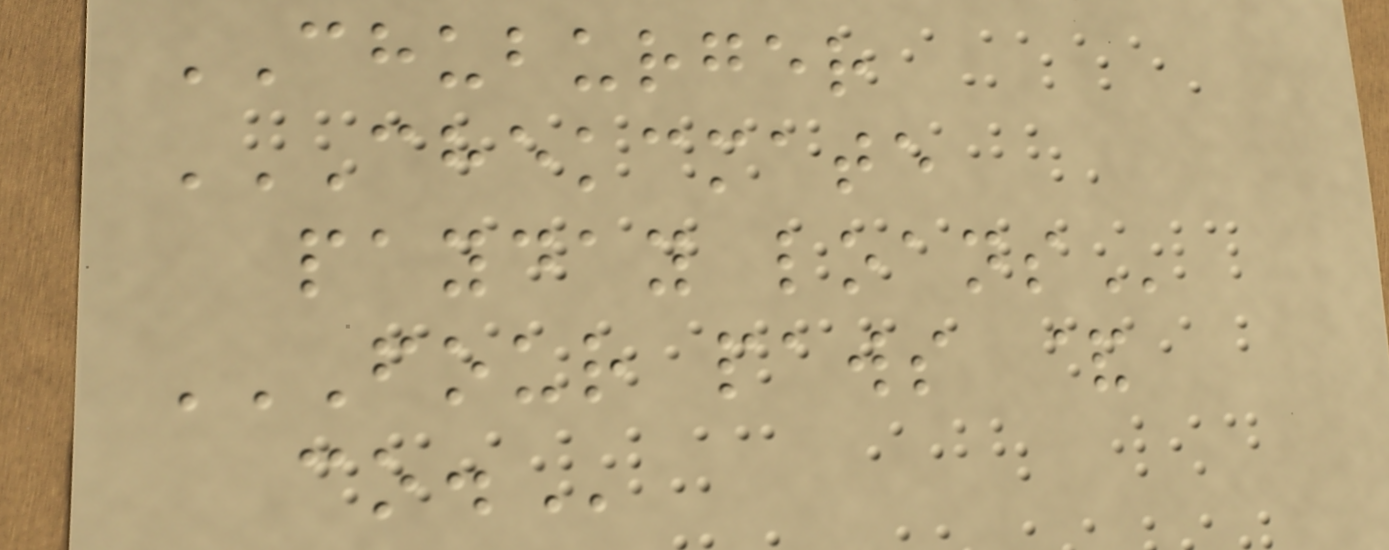CHUBURGER
CHEKCMATE
PAYDAY LOANS
FOUR PAWS &
CO.
